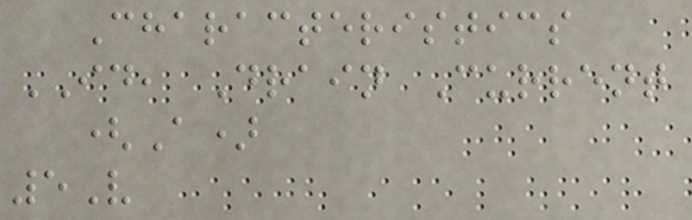Characteristics
ID, Drain Current
(A)
5V
